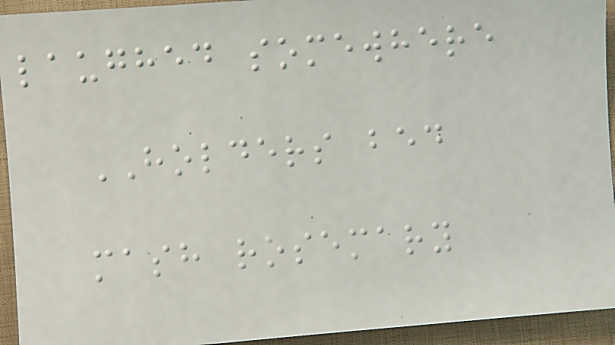laughed somewhere
HOLDERS bed
mash rosemary
